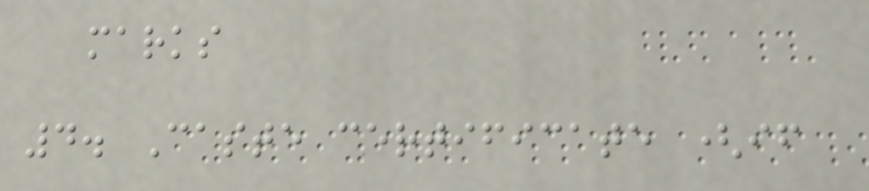marks
4. Caste certificate (if
